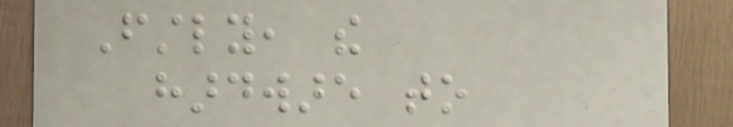Firstly, the
hardware to
